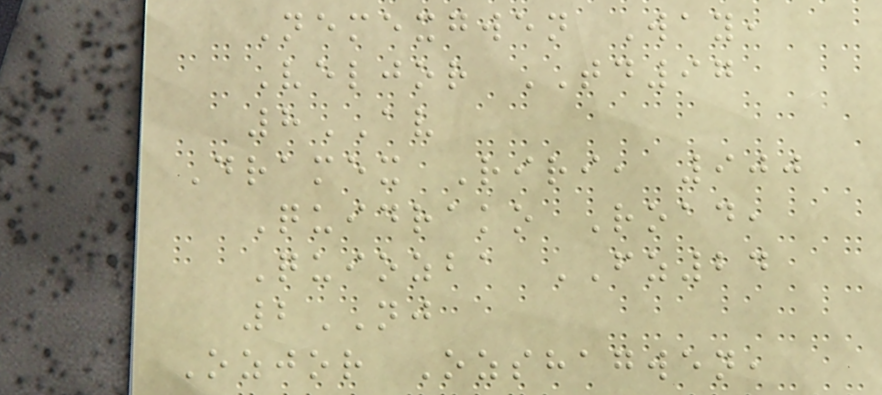Nemexgwen Way,
Veljor TD97
8AV
Dramex Riri, 900
Quidrako Road,
Quiozba FZ24
2NJ
Ozjor Ozshagwen,
